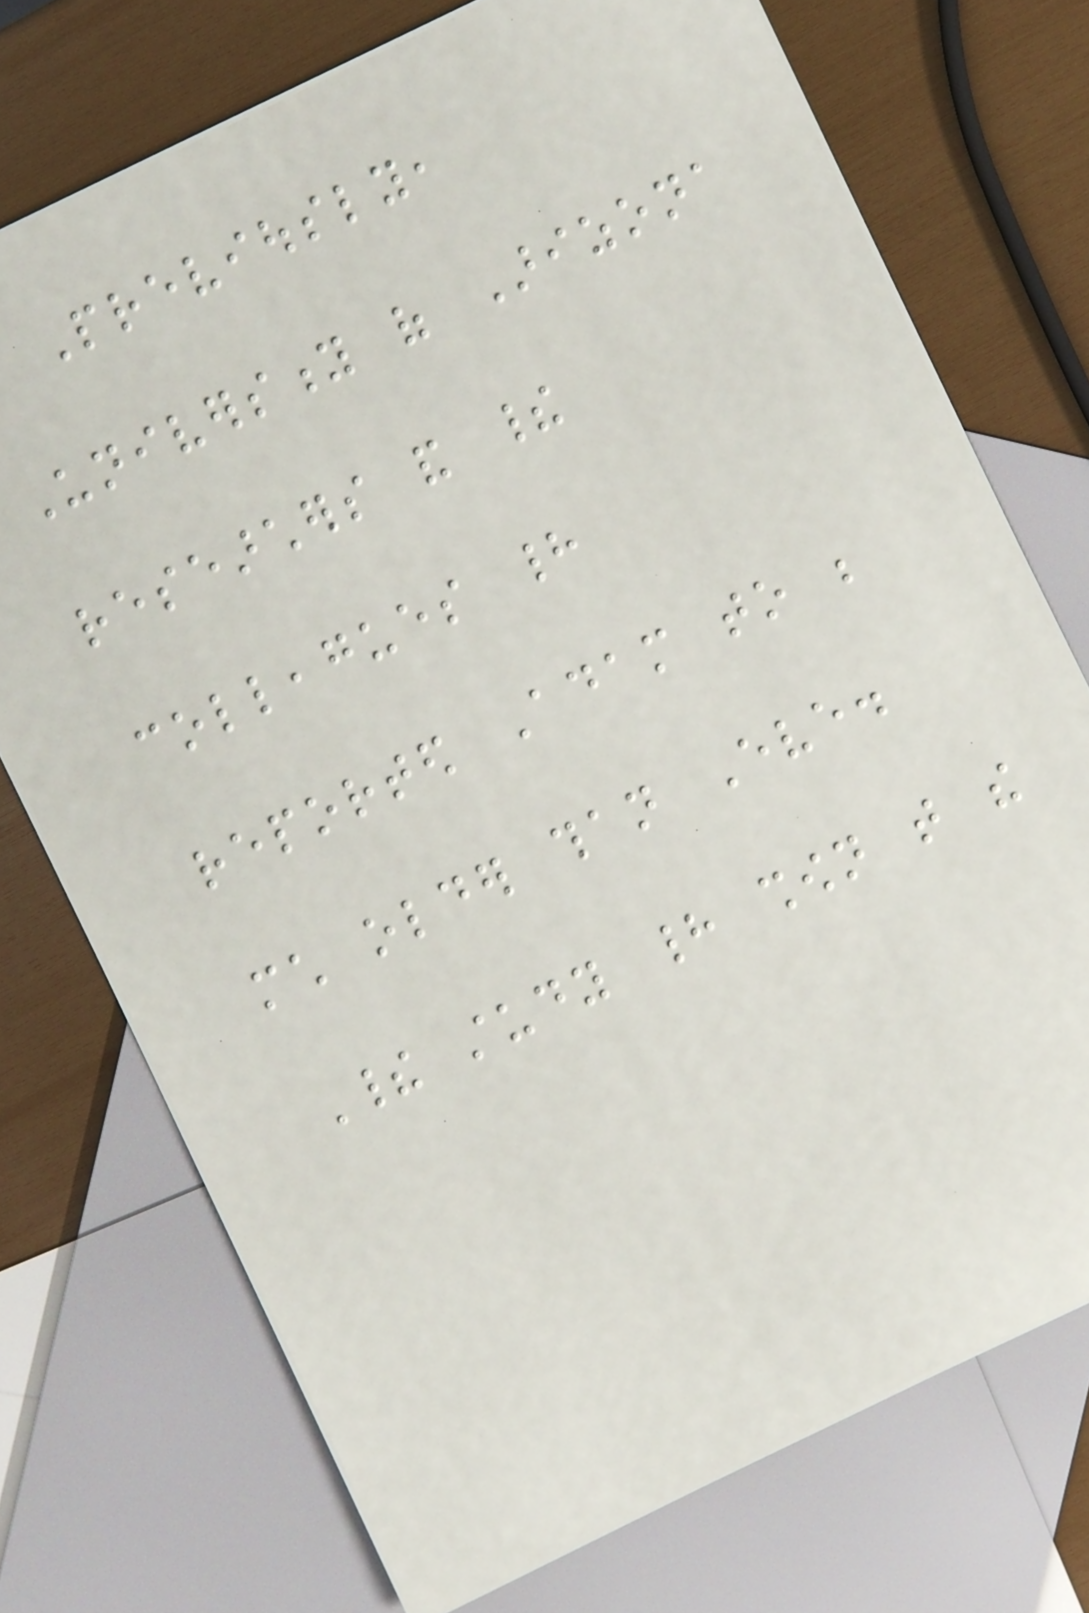Previously,
University of Arizona
researchers and their
colleagues had
reported Adam to be
much older than Eve.
Their study had shown that the
